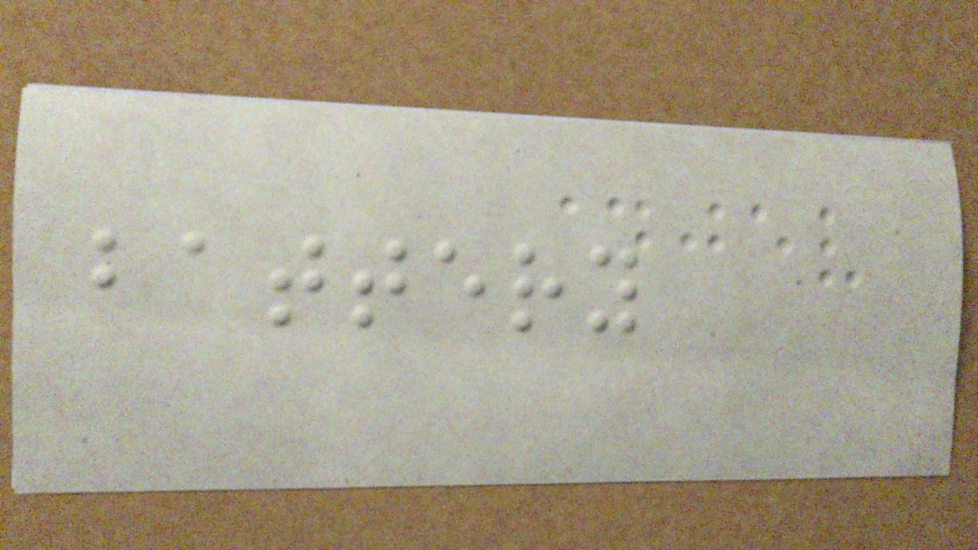battery
